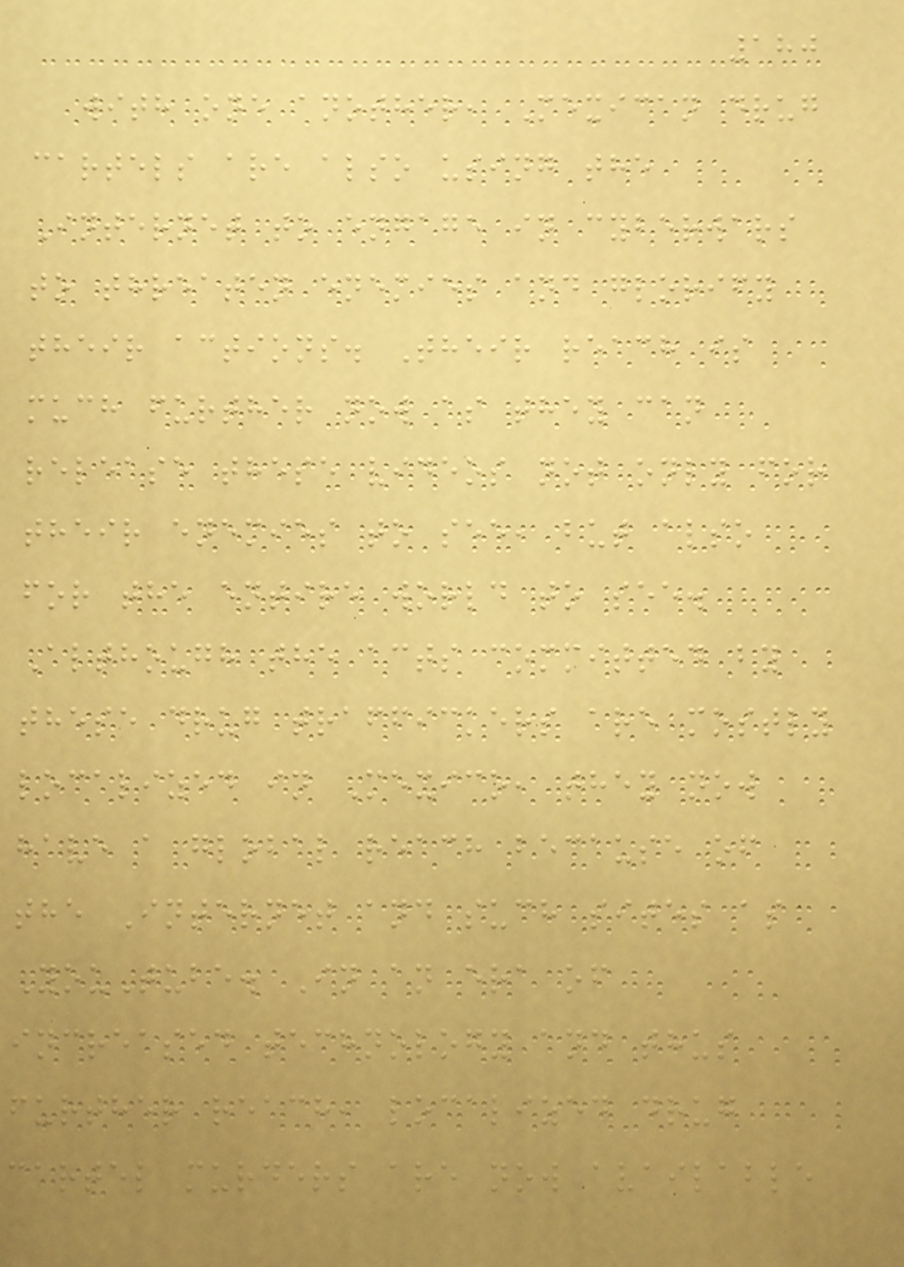180
with one another, Mexican drug
cartels are also using the
Internet to engage in cyberwars
to threaten enemies and glorify
their actions. Their reach is
much further now as they can
release these videos not only for
their enemies to see, but also
for the entire world to see.
Although the acts committed by
these drug traffickers are mostly
localized in Mexico, they now
have a global reach because of
the Internet and such sites as
YouTube. In an era of
increased technology and thus
further reach, localized drug
cartel murders are now available
